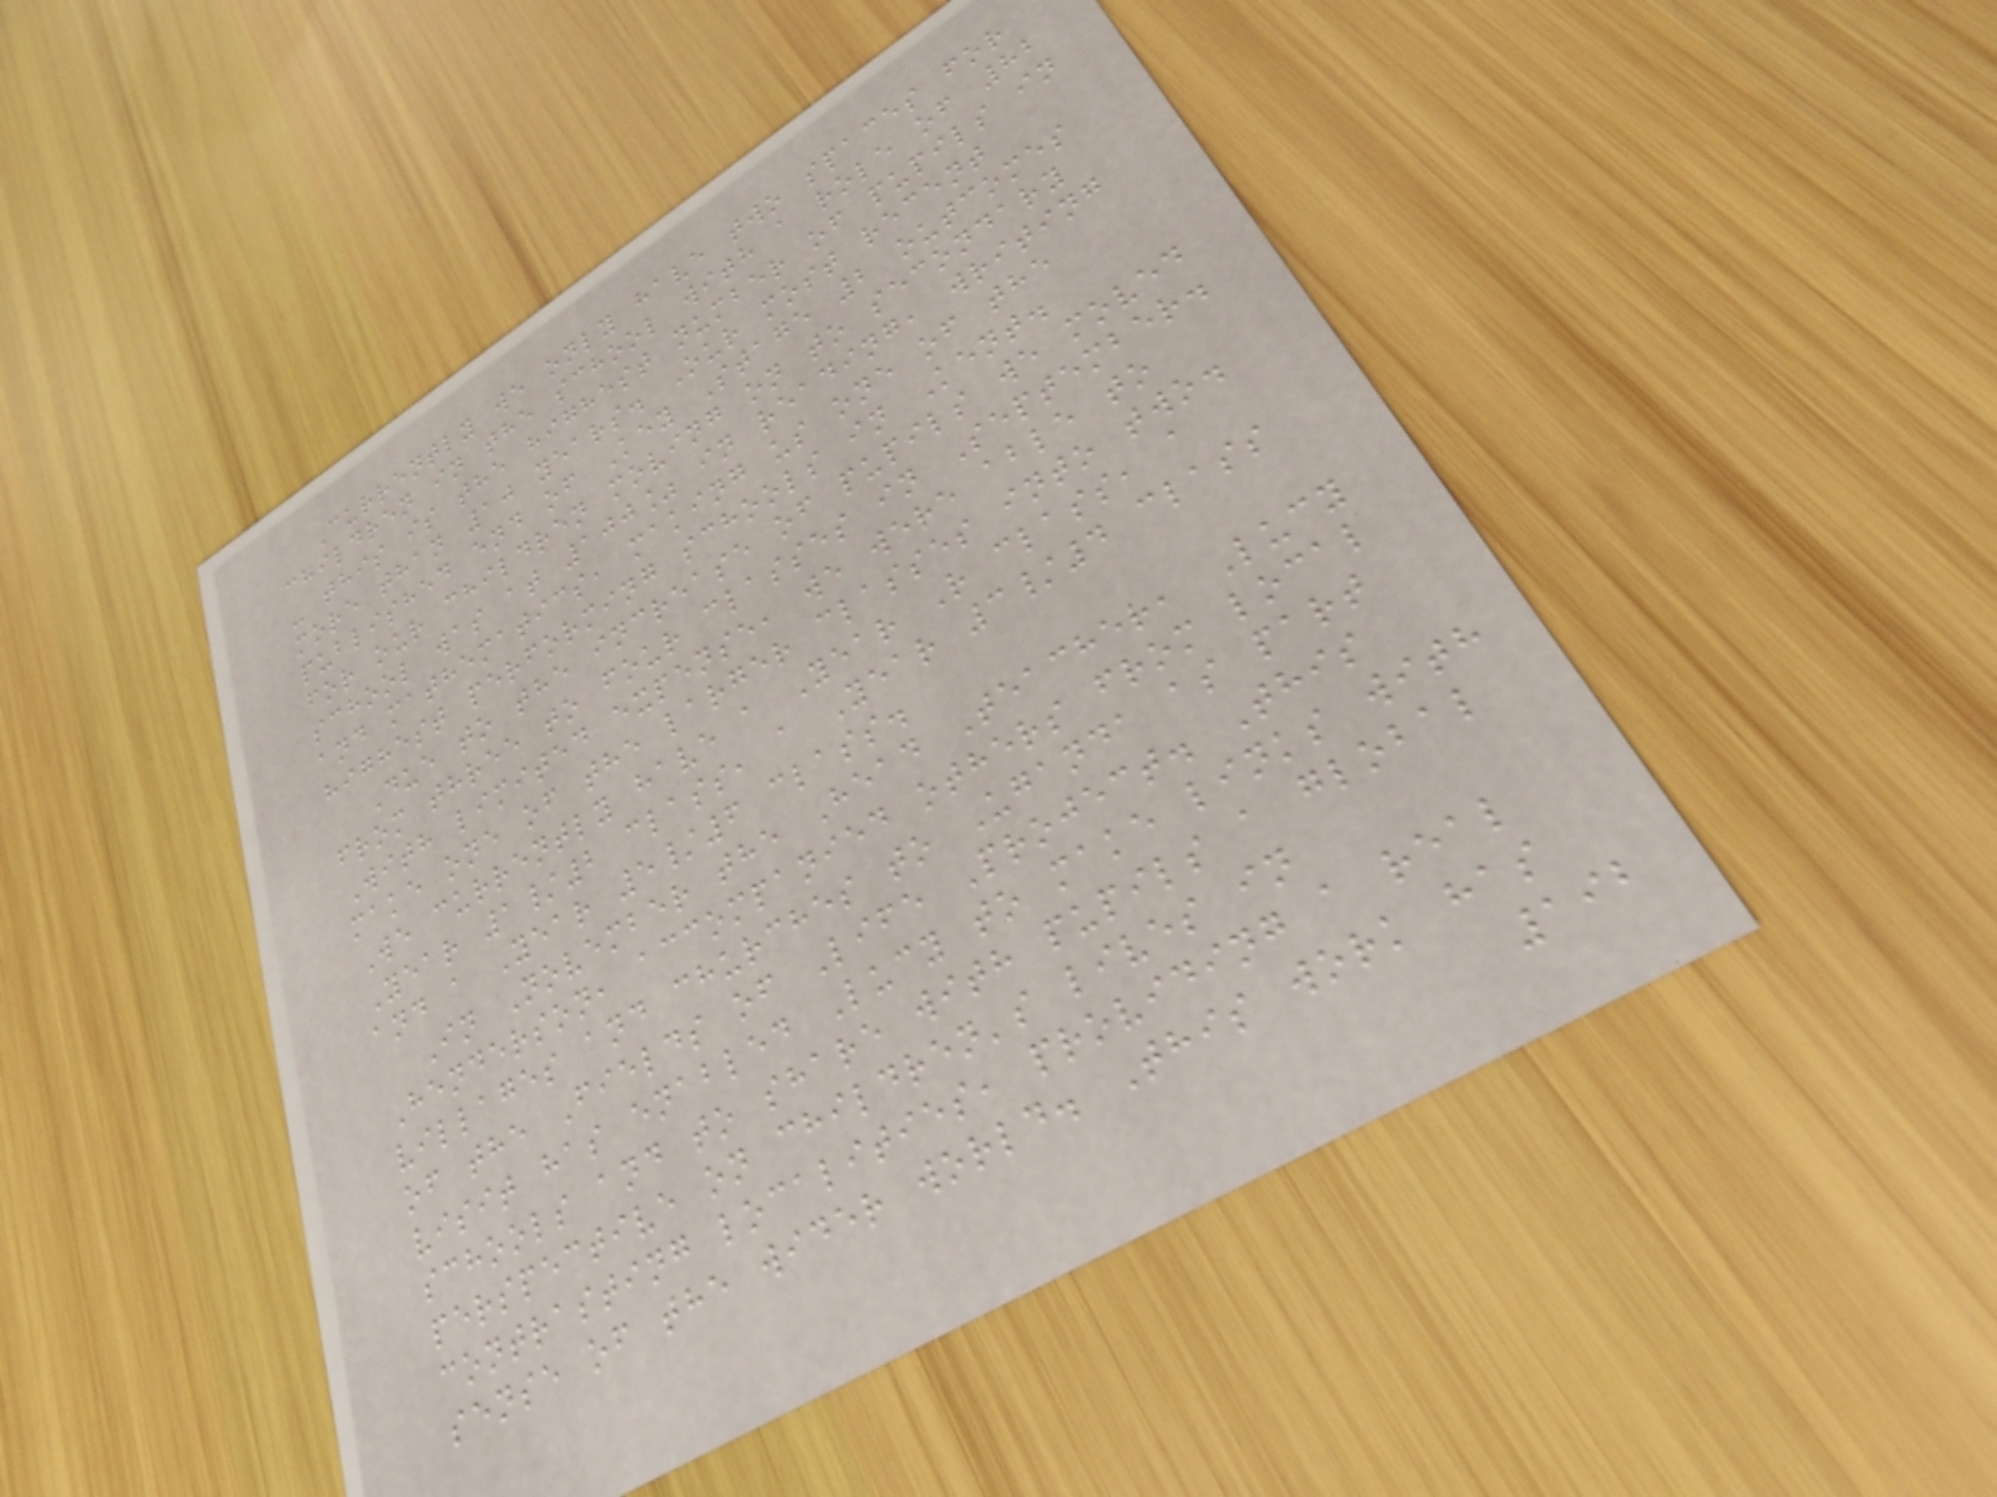Currently we only have two spaces for
children in the school with a role of 82
- this is the highest number of pupils in
more than 10 years. Our most recent
published end of Key Stage 2 outcomes
for our children moving on to secondary
school was at 100% in reading, writing
and mathematics, making us one of the
highest performing schools in Kent.
Due to the increase of pupils we moved
from three to four classes in September.
With limited expense, we were able to
make one of the larger classes into two.
We currently have a Year R class, a
Year 1/2 class, a Year 3/4 class
and a Year 5/6 class.
In November the Head Teacher, Lucy
Henderson, accompanied others from local
villages and churches to Uganda as part
of the Fields of Life Project. This
visit has enabled Lucy to make links with
schools and to share with pupils a global
perspective on children's lives in
contrasting localities, providing a real
sense of the wider world. This work has
192
